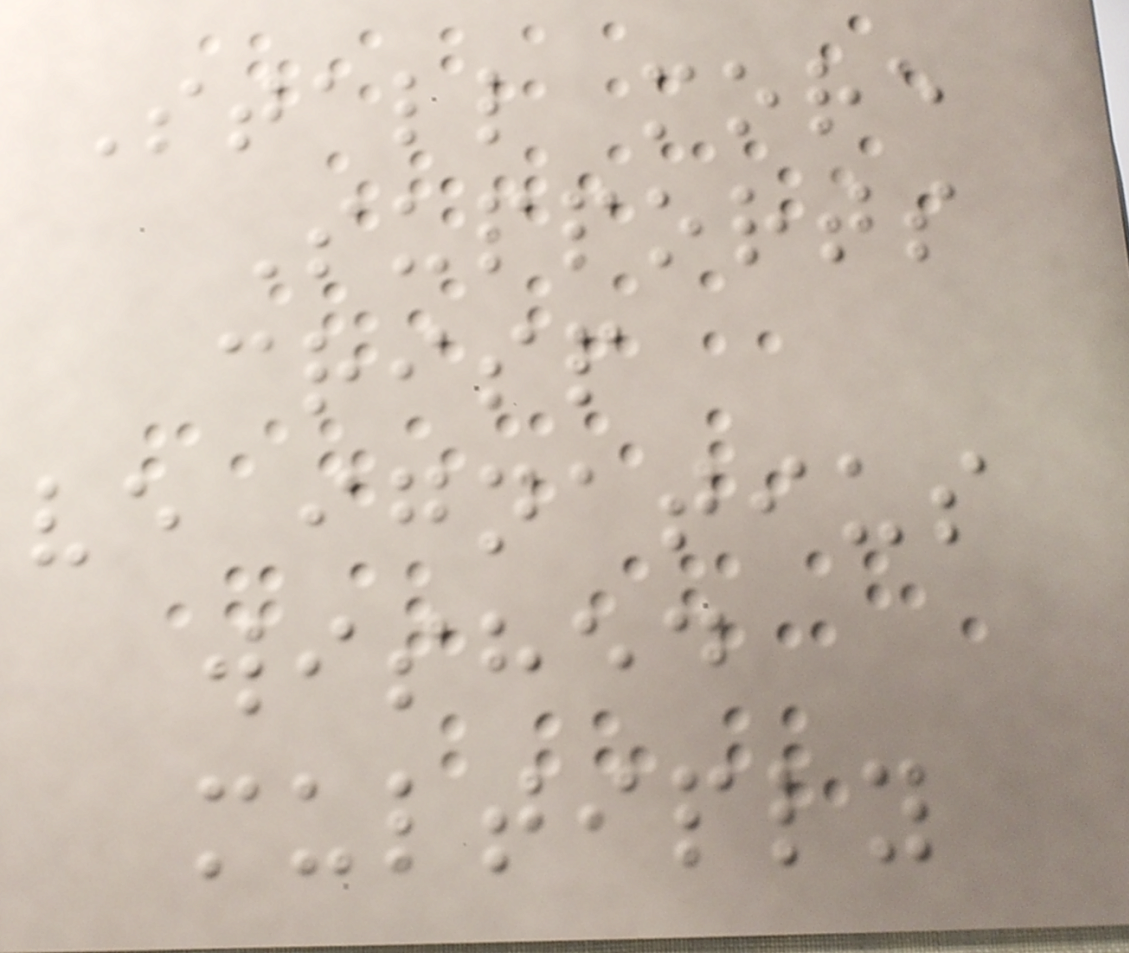Stall more
Supports
crisp
ve ignatius
wished
multiply
